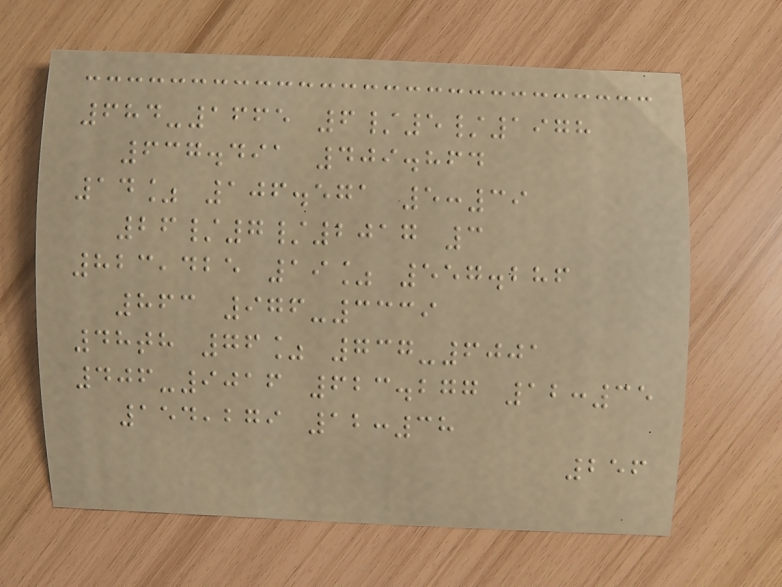684-1665 6/5/1978
637.491 409.864
14% 106.571 5:39
26/7/2017 3
823,425 19% 557.286
863 976-3339
48th 76% 737-6001
406-9016 623.277 12:35
154,279 12:38
256
